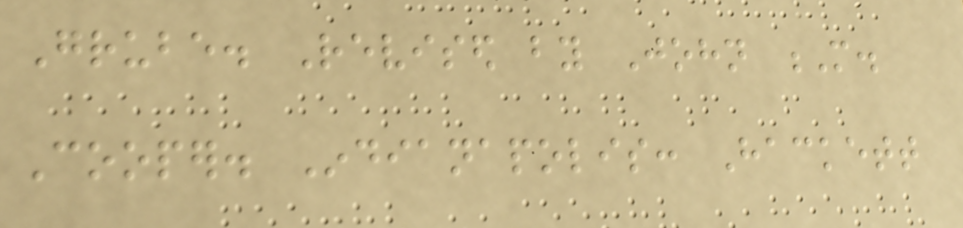Grube. Revised by John M.
Cooper. Indianapolis: Hackett
